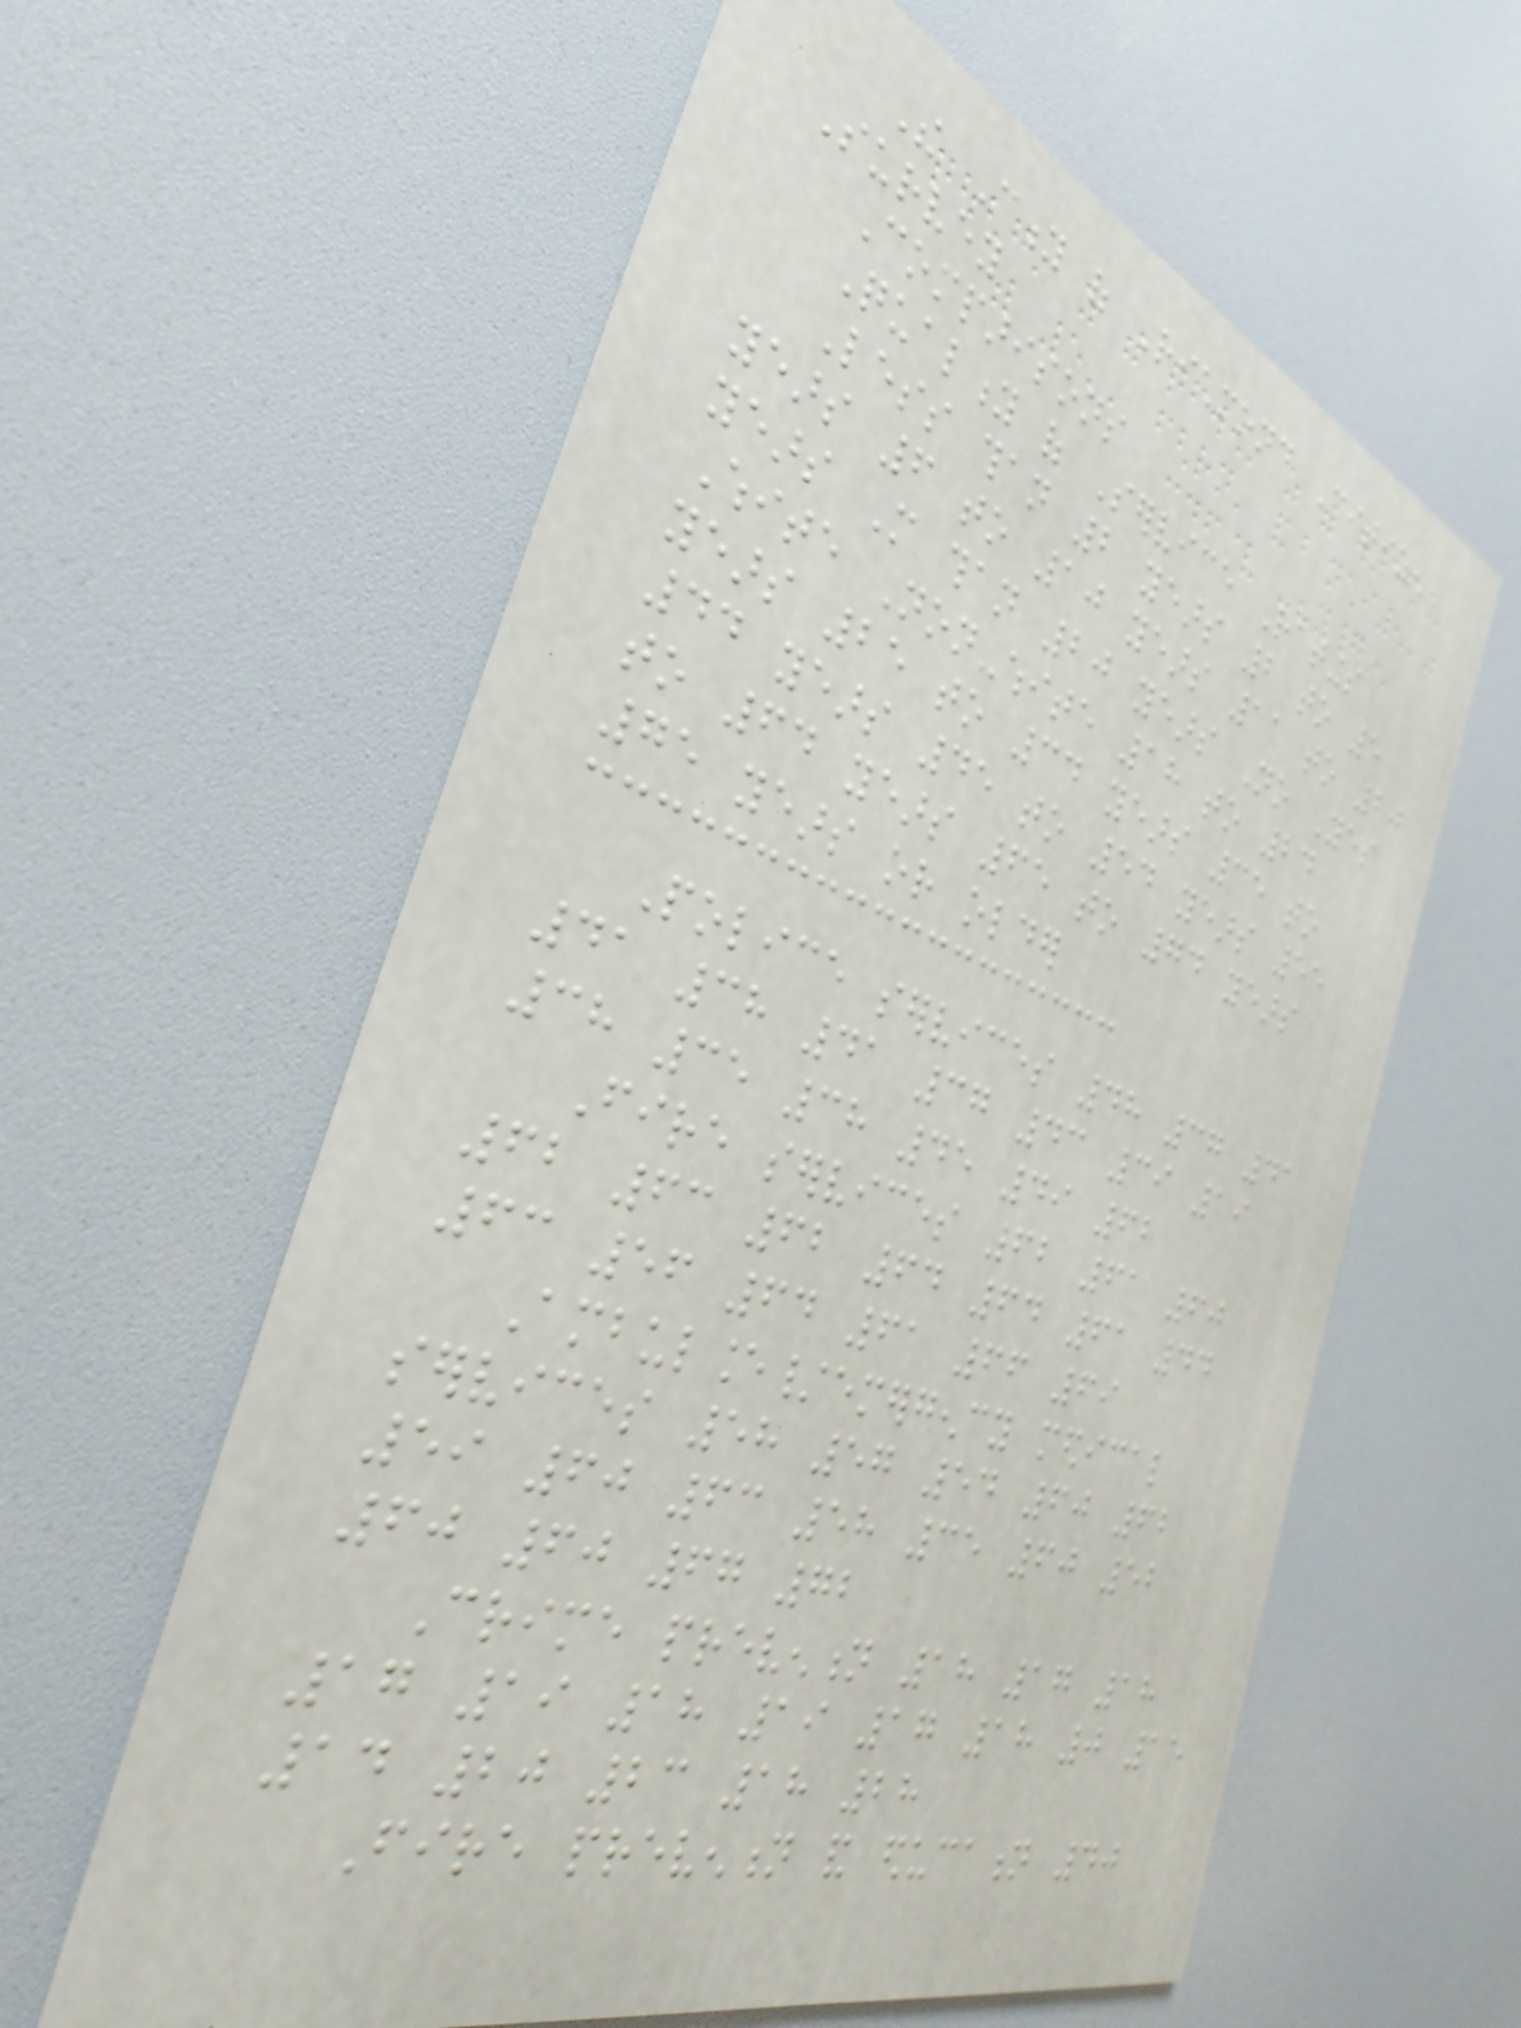The City of Richmond Citizen
Survey
Comparisons
Quality of Service Ratings
Less than 2 years 2 to 5
years 6 to 10 years 11 to 20
years More than 20 years No Yes
White Non-white 18 to 24
years 25 to 34 years 35 to
44 years 45 to 54 years 55
to 64 years 65 to 74 years
75 years or older
Police services 48 37 41
41 38 41 37 43 39 19
38 35 38 45 49 62
Fire services 62 61 60
62 63 62 64 64 61 44
63 56 64 61 66 69
Ambulance/emergency medical
services 58 57 54 60 62
59 60 63 58 35 60 52
60 60 67 72
Crime prevention 18 17 18
17 19 18 19 17 18 0 15
14 20 23 18 28
Fire prevention and education 40
